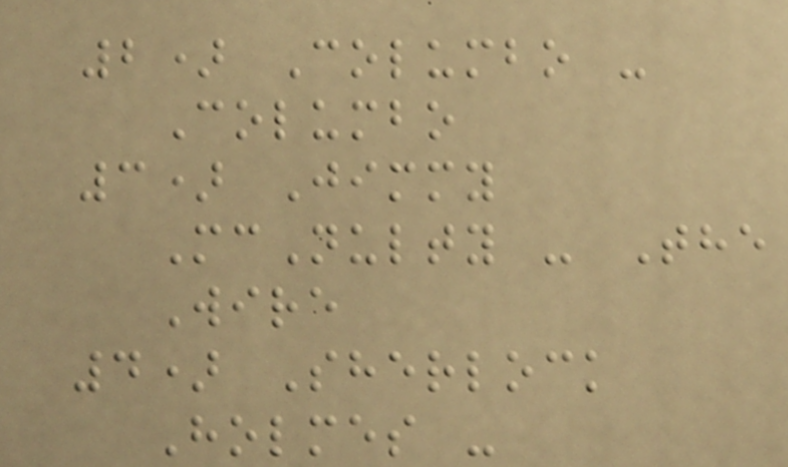2) Columbo -
Columbo
3) Jimmy
McNulty - The
Wire
4) Sherlock
Holmes -
